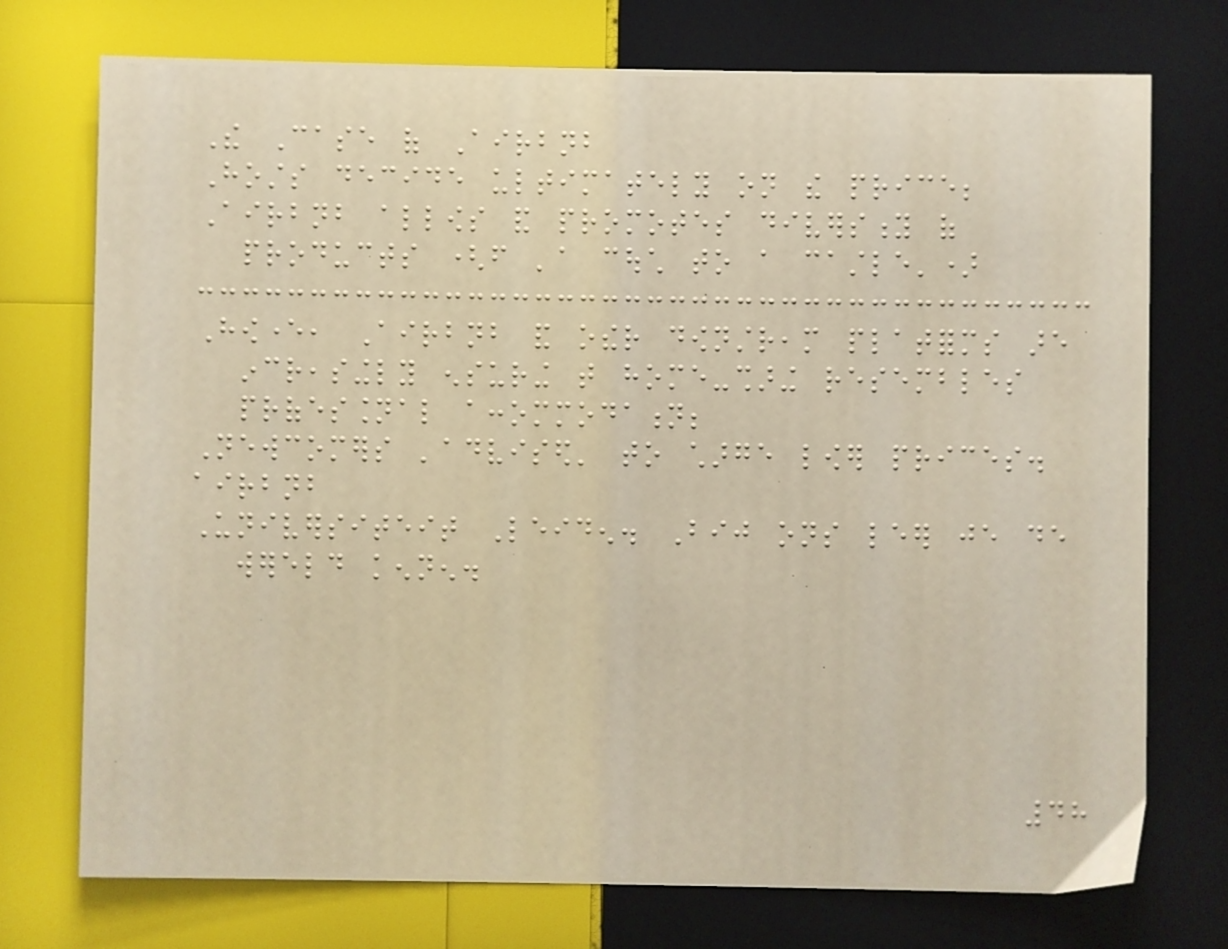The Case of Airbnb
Hosts decide ultimately on the price;
Airbnb allows and promotes diversity of
products (from 'a couch to a castle')
However, Airbnb and other downstream platforms are
increasingly ensuring that home-sharing resembles
professional accommodation;
Newcomers 'advised' to charge lower prices.
airbnb
Universiteit Leiden. Bij ons leer je de
wereld kennen.
48
